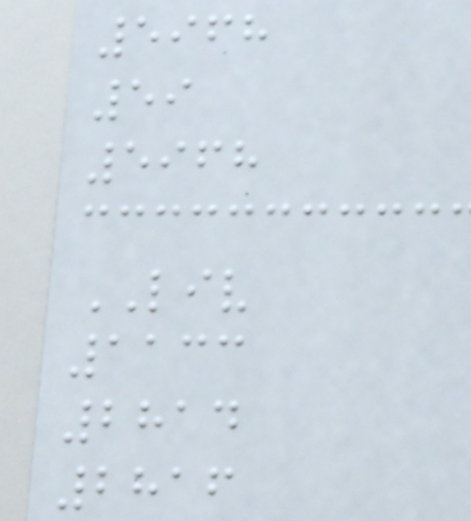5968
59
5968
LIV
1133
2814
2816
